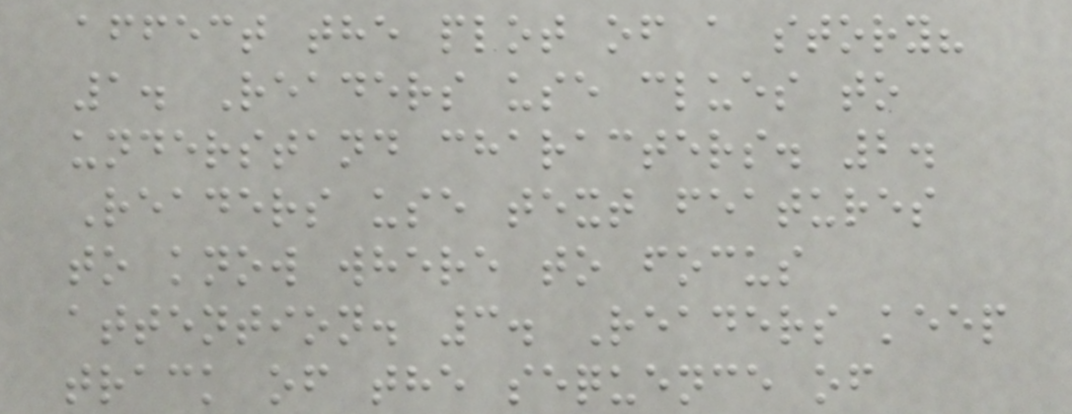affect the plot of a story?
1. Readers use clues to
understand characters. 2.
Readers use text features
to know where to focus
attention. 3. Readers keep
track of the sequence of
